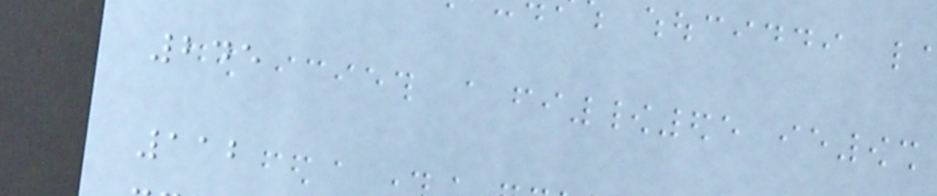245
112
